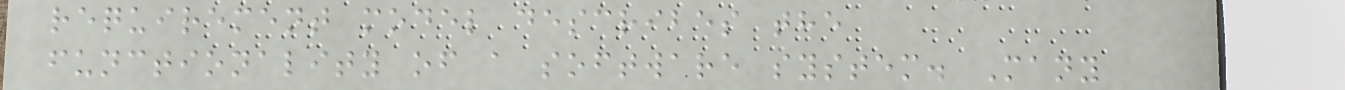requirement model describes the
functionality of a software system. Many
